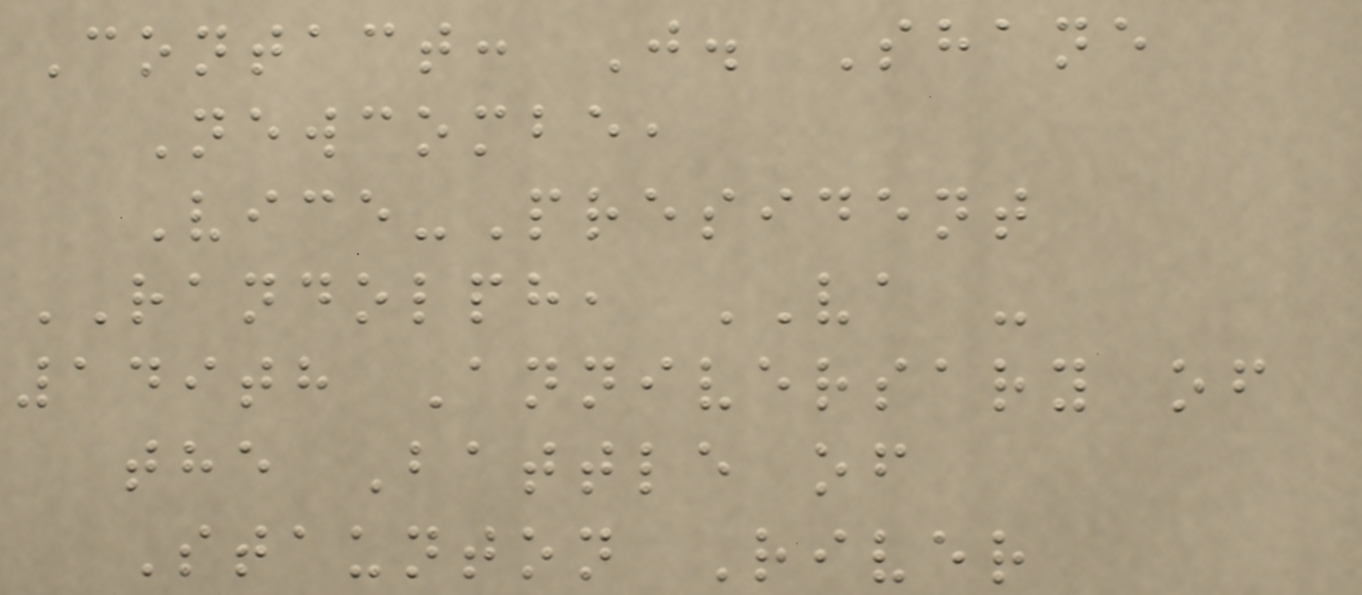Contact: J. Shane
Newcombe,
Vice-President
RANDOLPH, VA -
149th Anniversary of
the Battle of
Staunton River
